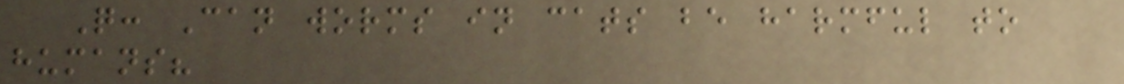Q: Can worms in cats be harmful to
humans?
